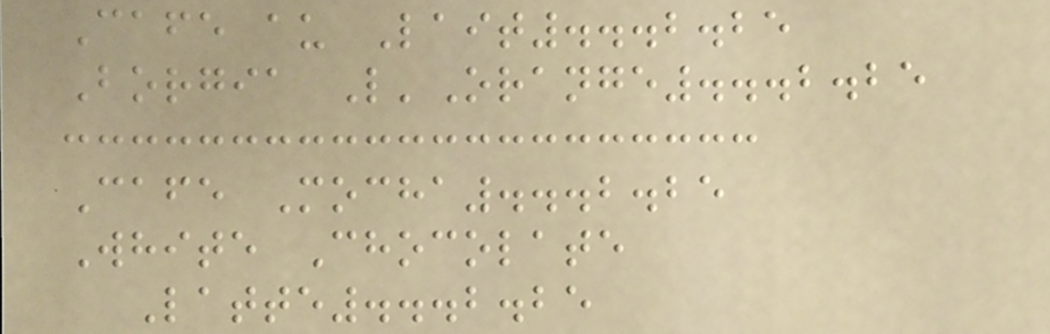Cafe au Lait...2.25
Borgia L'Orange...2.25
Cafe Mocha...2.25
White Chocolate
Latte...2.25
